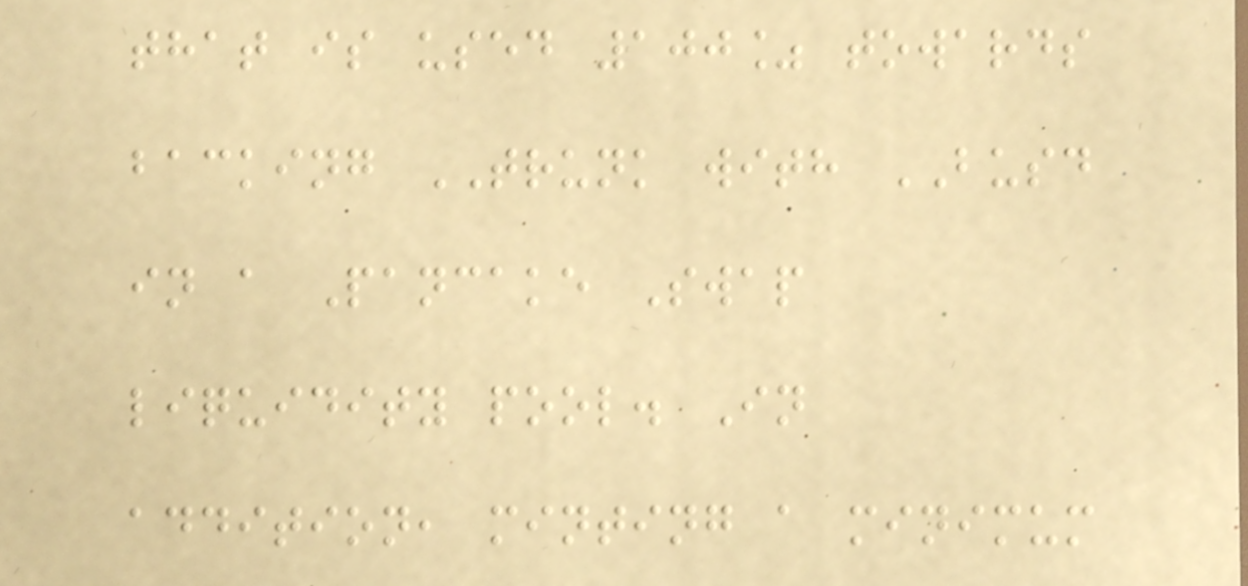that is used 100% towards
backing TRUNK with BUSD
in a Pancake Swap
liquidity pool. In
addition, minting a minimum
